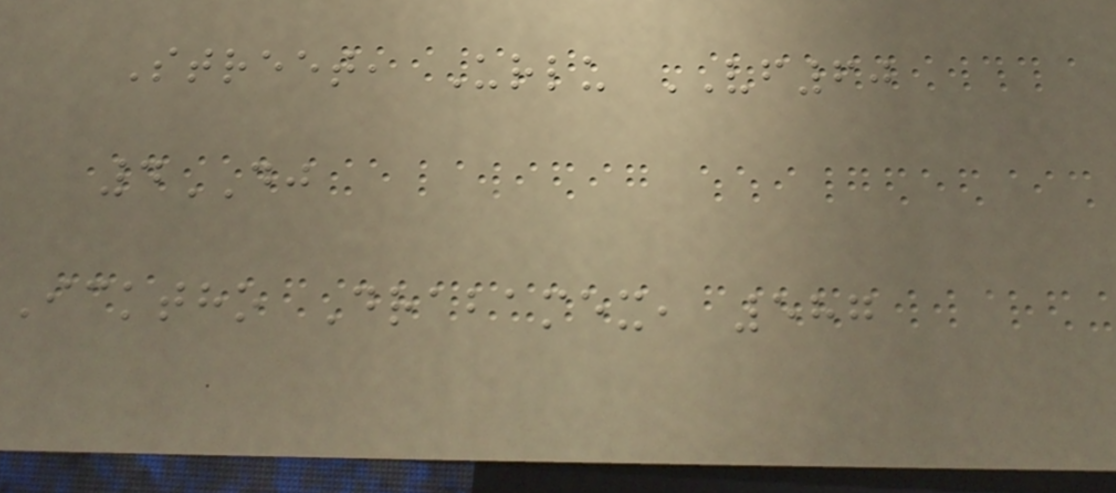Street, Urlu VF60
4DJ
Icktho Drabamex, 587
